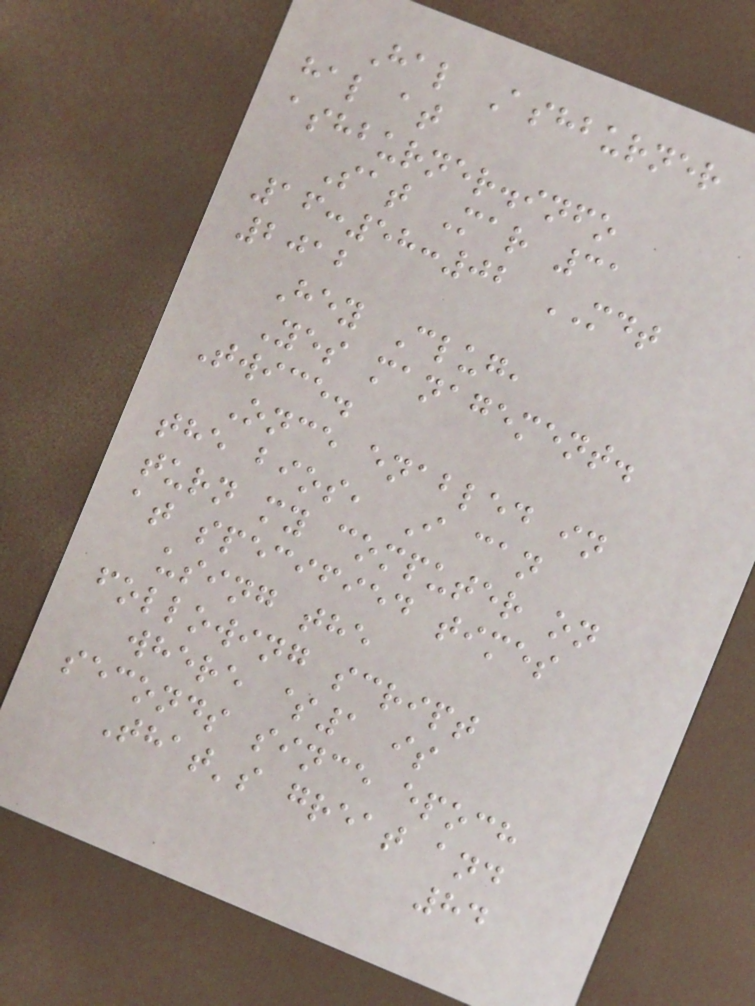Hal Ashburner
hal at
ashburner.info
Sat Mar 31
16:58:02 MDT
2012
Hey Clug,
Yes management.
Twice.
Once enabled in
the bios, I can
turn my computer on
at specified times
using the
following script
where $1 is
seconds since epoch
That's great and
84
